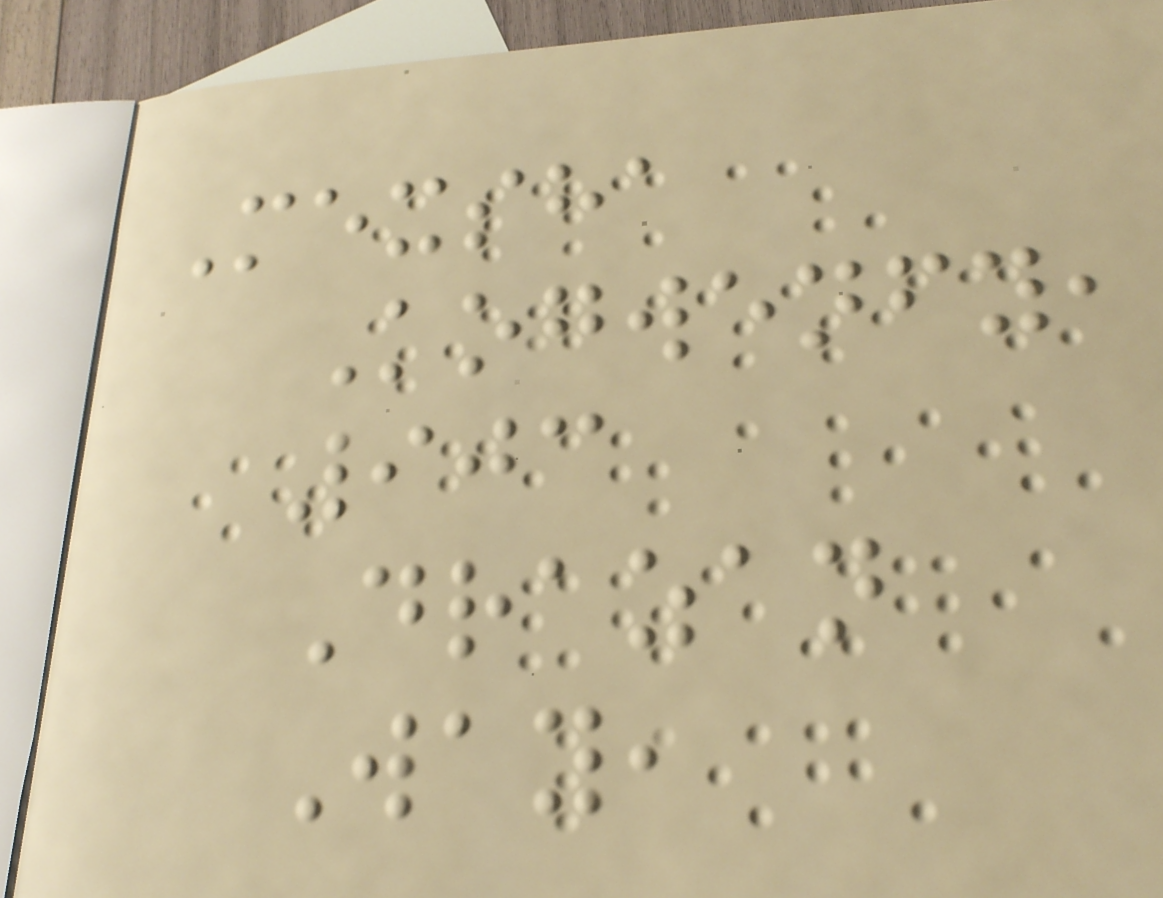Mexsha
Kogwenfy,
903
Drazan
Way,
